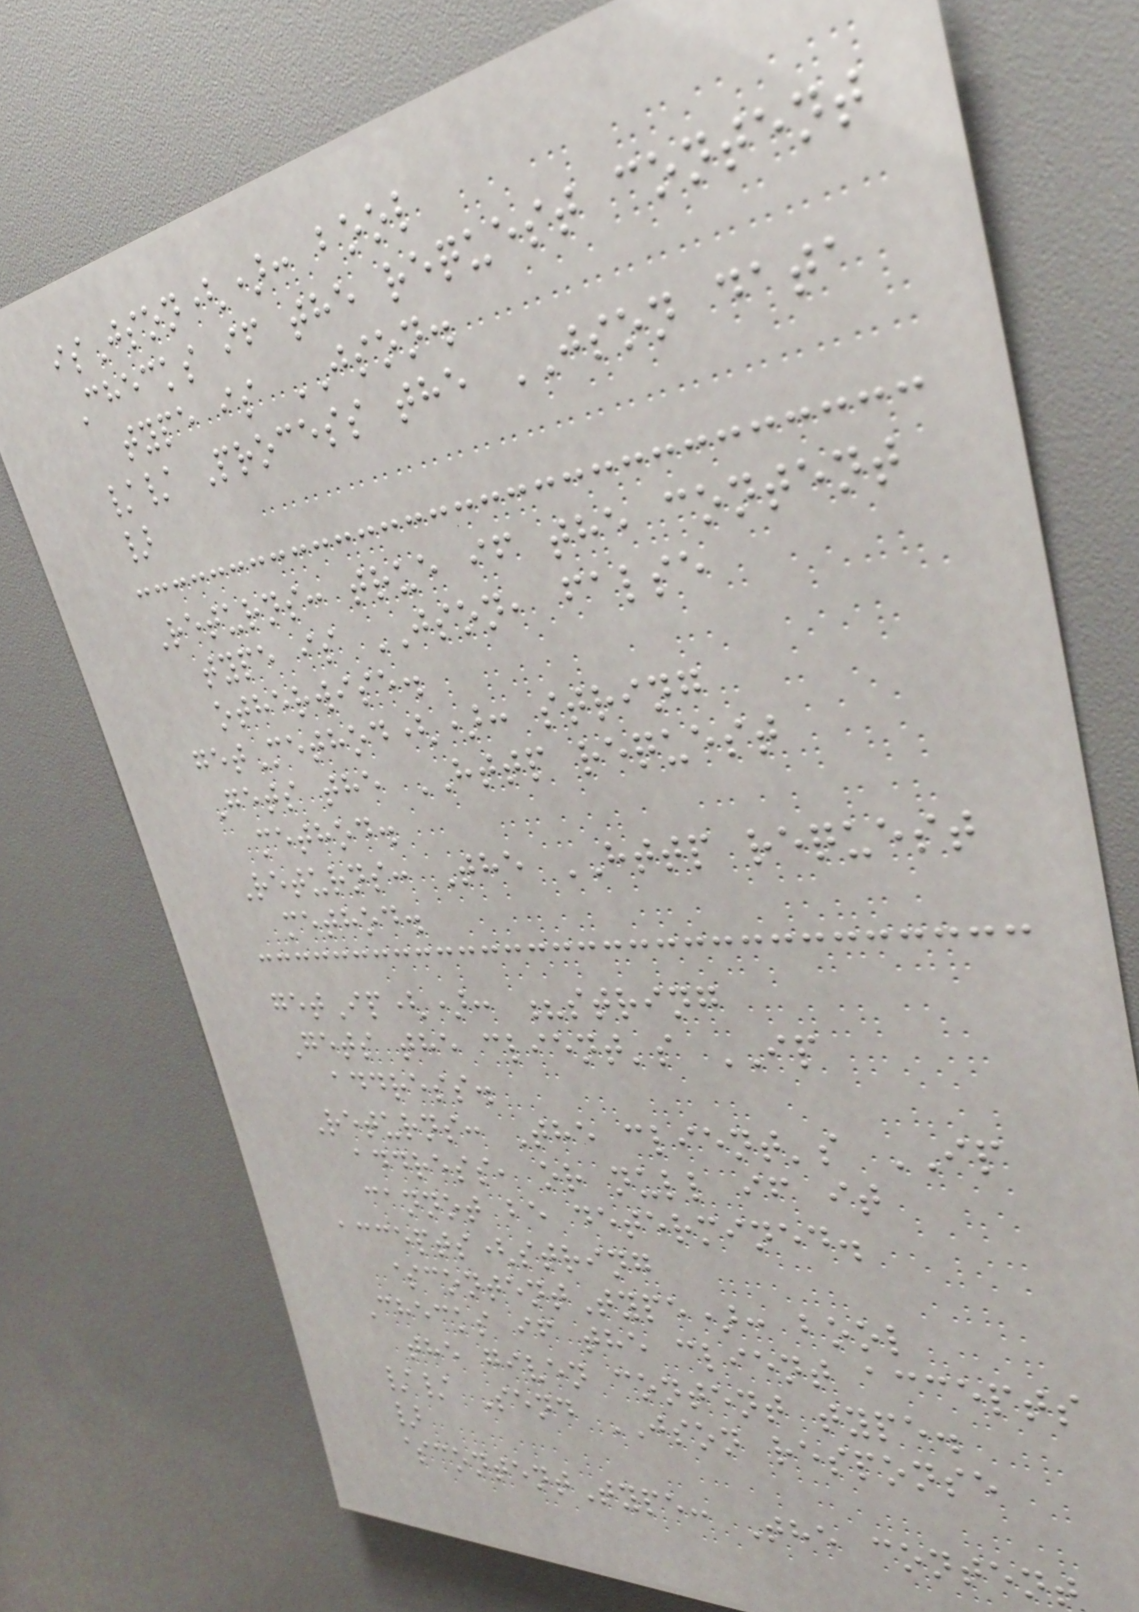isJson(): bool
Checks if the request content
type is JSON.
// Process the JSON data
}
Returns: true if the content
type is JSON, false
otherwise.
getMethod(): string
Gets the HTTP request
method.
Returns: The HTTP request
method.
getIp(): ?string
Gets the client's IP
address.
Returns: The client's IP
address, or null if it
cannot be determined.
accepts(string
$contentType): bool
Checks if the client accepts
the given content type.
// Send JSON response
}
$contentType: The content
